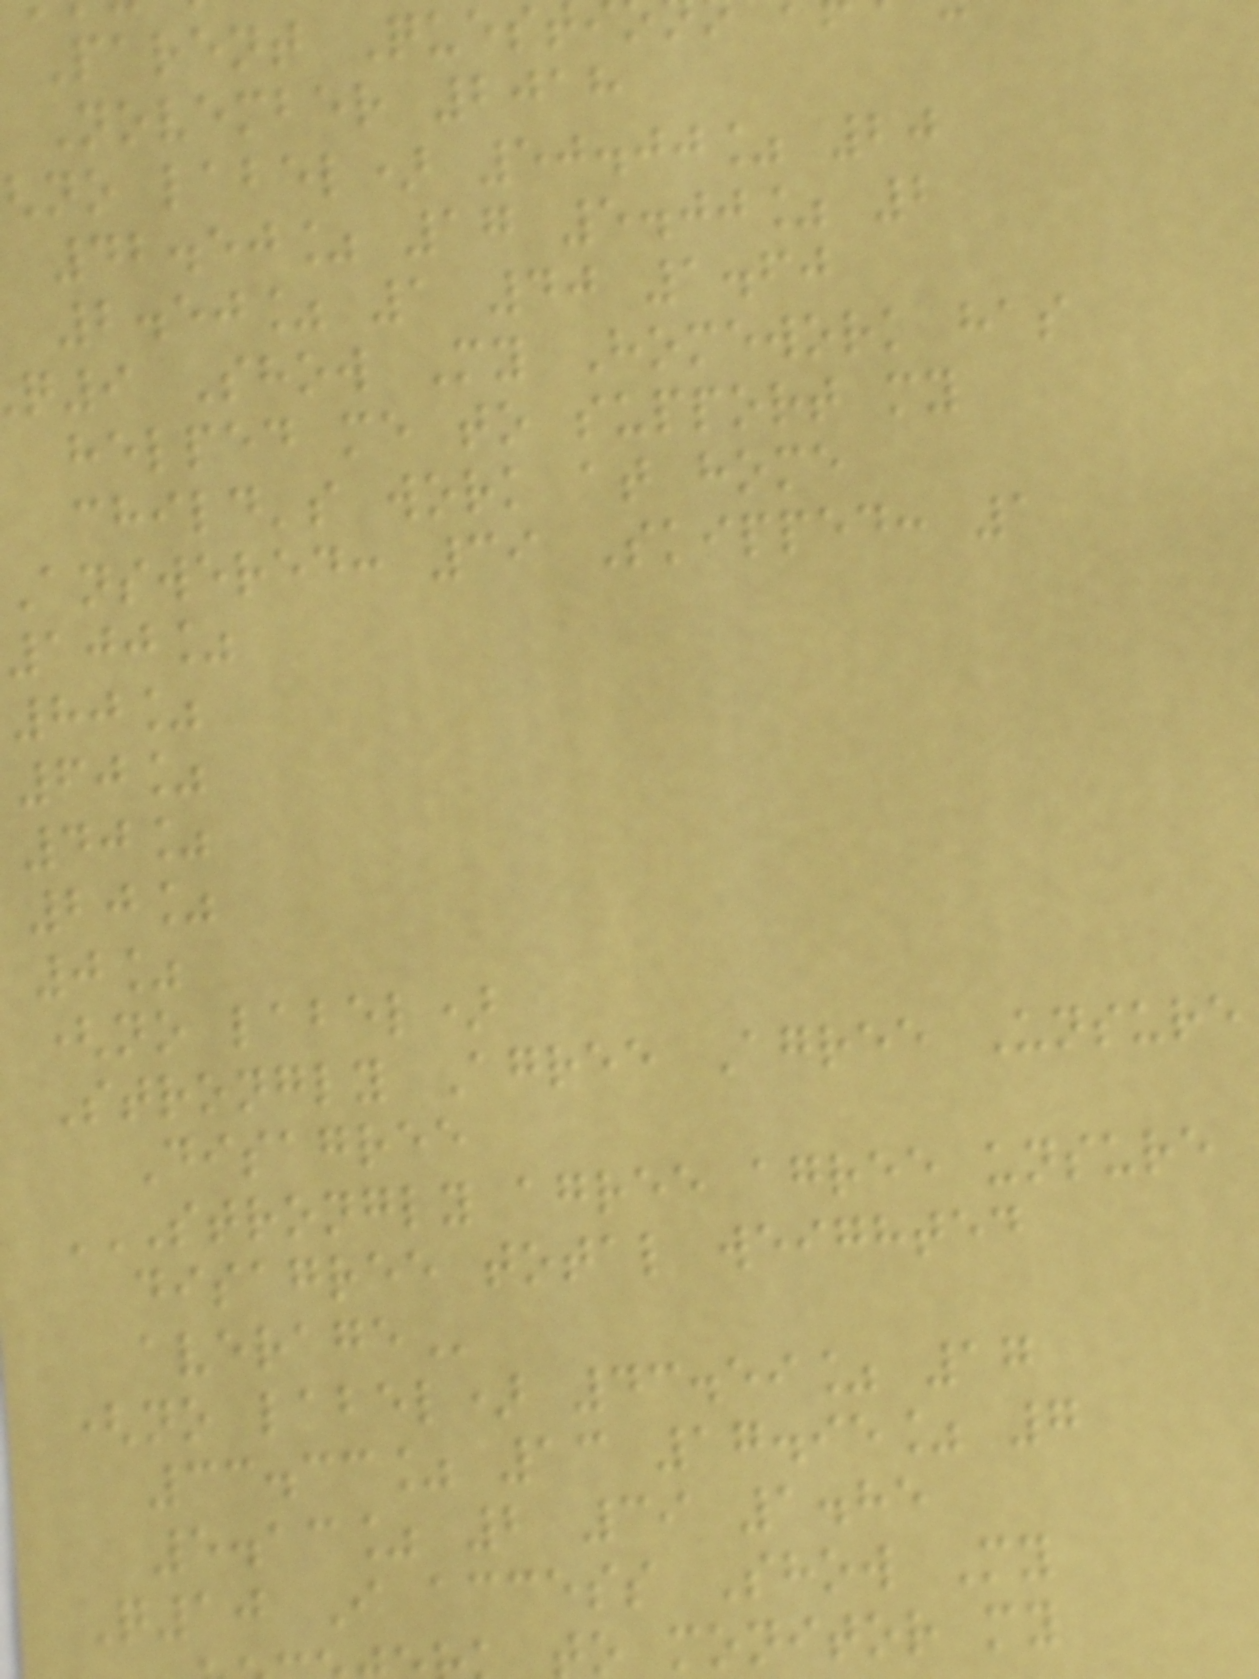Parent Quest
November 2018
no label) 50.00% 20
42.50% 17 5.00% 2
2.50% 1 40 1.60
q9 Show My Homework has
helped me to support my
child's work at home
Answered: 39 Skipped: 1
100%
80%
60%
40%
20%
0%
(no label)
Strongly Agree Agree Unsure
Disagree
STRONGLY AGREE AGREE UNSURE
disagree total weighted
(no label) 43.59% 17
33.33% 13 17.95% 7
5.13% 2 39 1.85
Q10 I access Show My
o monitor my
